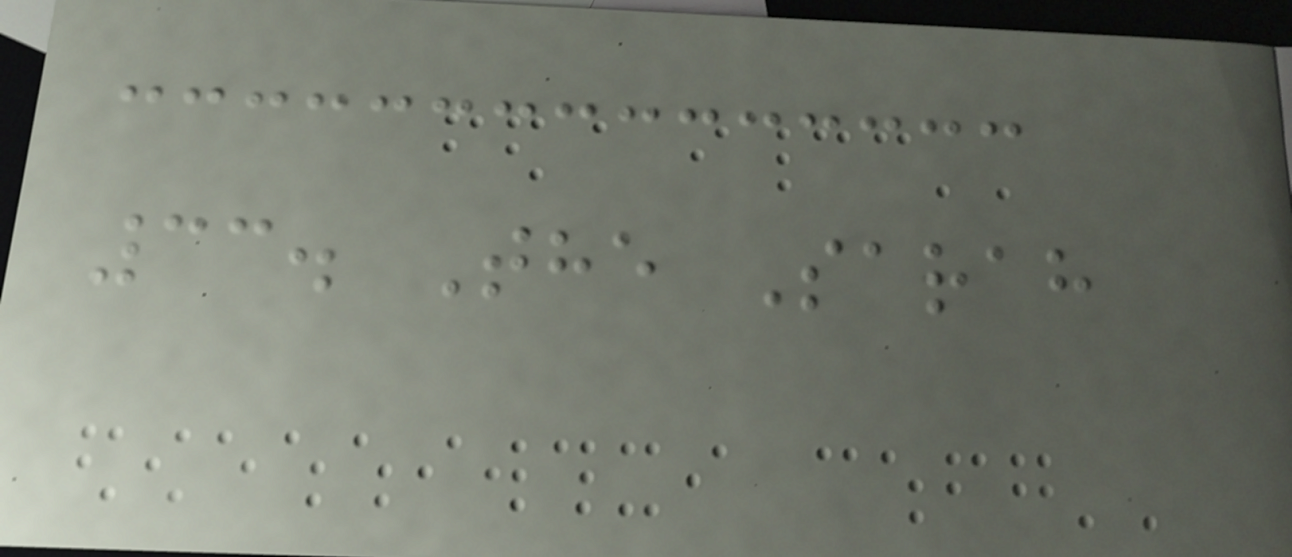33. The Sarah
